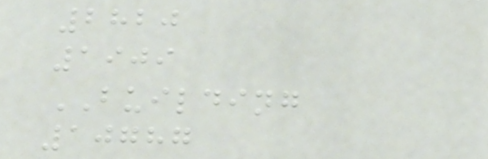2820
1909
BUILDING
10787
